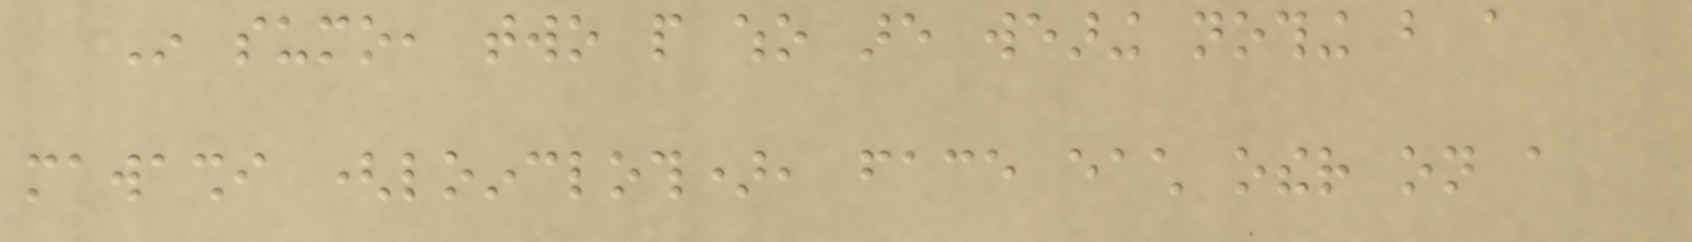In sumo, two people who are wearing nothing but a
mawashi (loincloth), face each other on a
